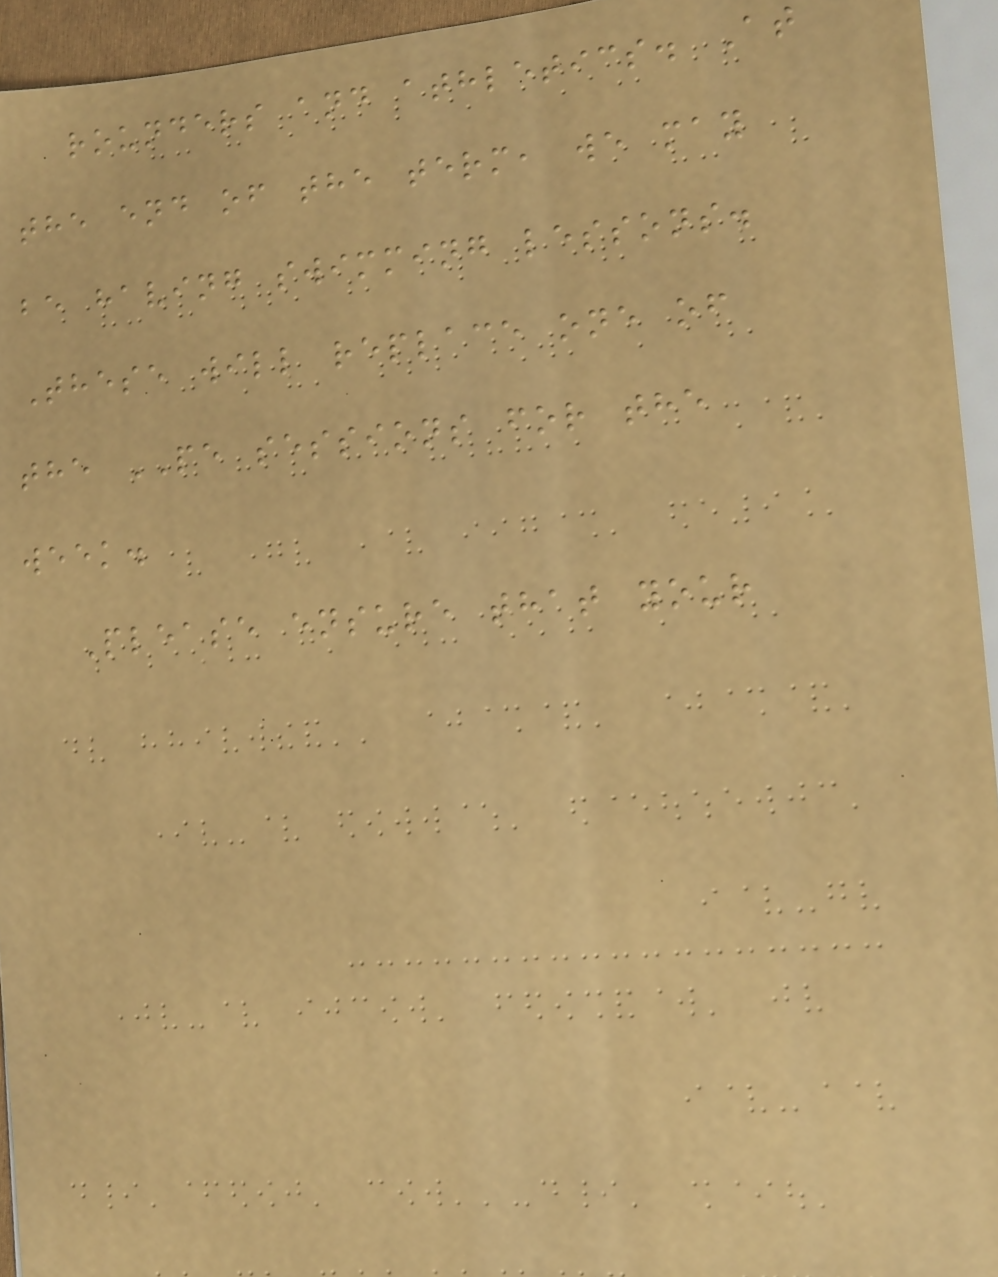rounders and athletics. At
the end of the term, we may
be having swimming lessons.
These will replace one of
the PE sessions for the
week.
Please ensure that your
